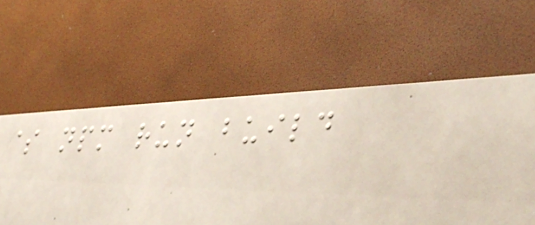$ npm run build
